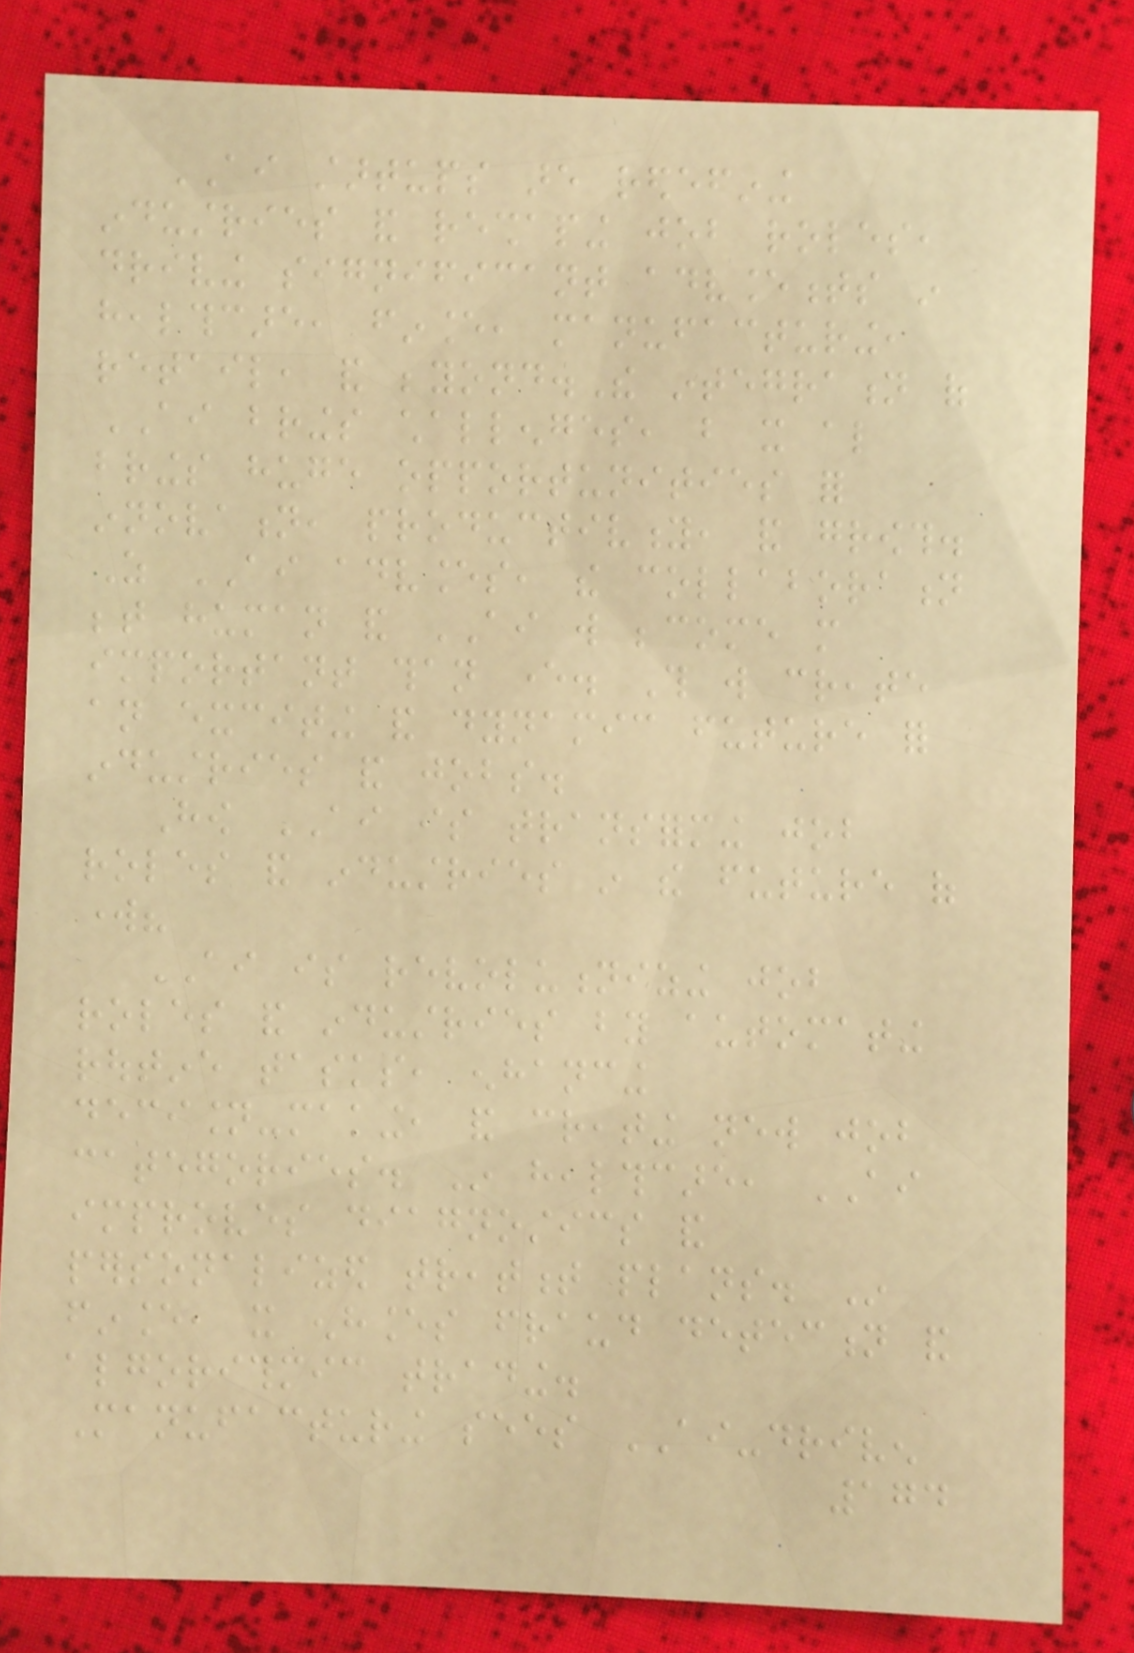AI startups are redefining
industries and reshaping job roles,
driving significant advancements in
healthcare, finance, manufacturing,
retail, and beyond.The integration of
AI brings challenges, but it also
brings huge opportunities for
innovation, productivity, and growth.
As AI advances, the collaboration
between human and AI will become more
important than ever. This will create
an exciting and dynamic future for
industries and jobs.
How AI is transforming job
roles and industries in the future of
work?
AI is revolutionizing job
roles and industries by automating
routine tasks, enhancing
decision-making, and creating new job
categories. In healthcare, AI
improves diagnostics and
personalized treatment plans. In
finance, it enhances fraud detection and
algorithmic trading.
Manufacturing sees AI-driven
174
